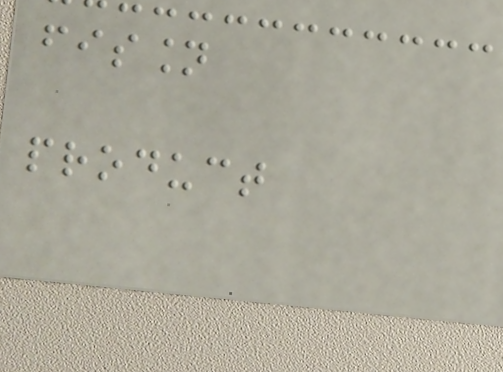fission
product
